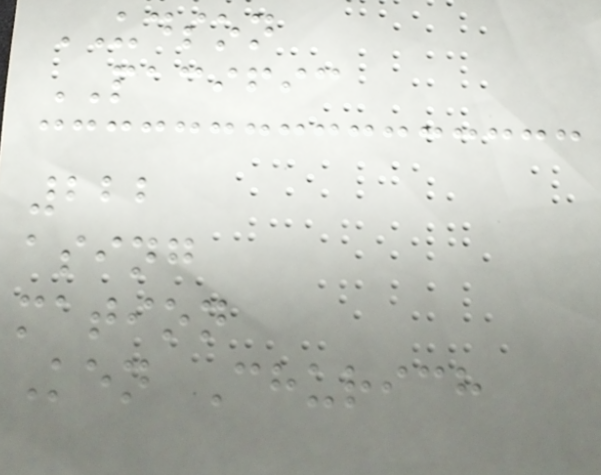UDSON
PACIFIC
222
asing
mation
Ken Churich
